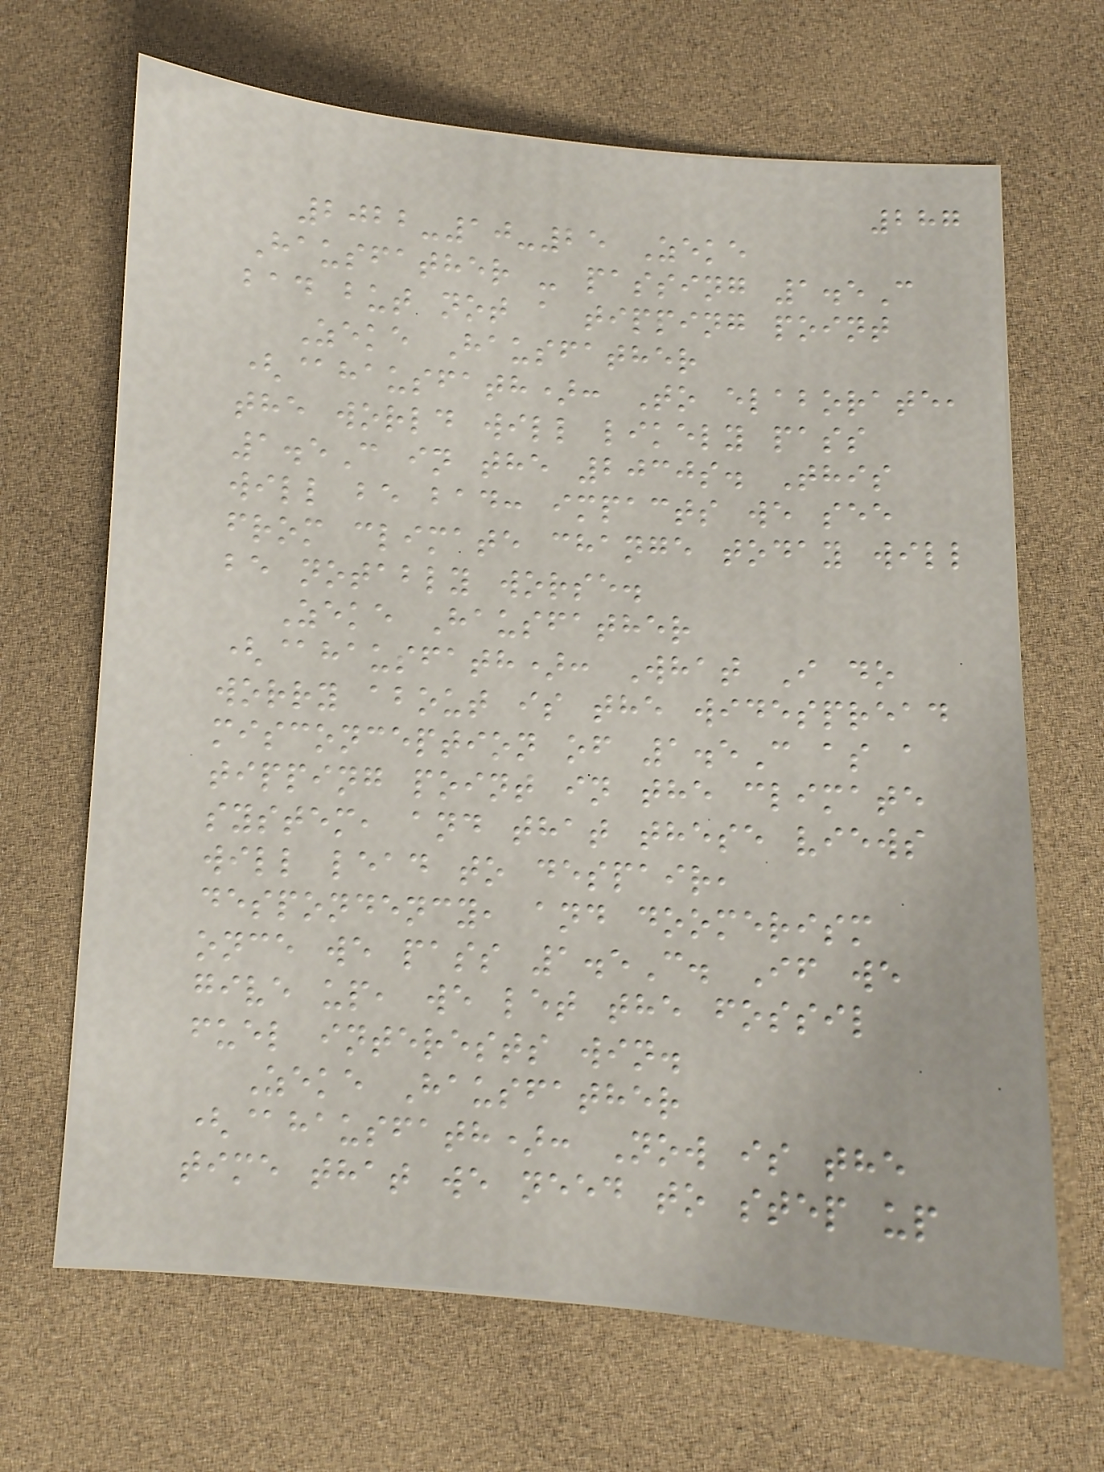287
2022-10-25 Zeke
Hausfather - passing 1.5C
bad but not a tipping point
Zeke Hausfather
(@hausfath): To elaborate,
the world will likely pass
1.5C in the 2030s. This
will be bad: impacts we see
from climate change today will
be notably worse.
Zeke Hausfather
(@hausfath): What I do
worry about is the widespread
misconception of 1.5C as a
tipping point in the climate
system, and that these views
will lead to despair,
despondency, and doomerism
once we pass 1.5C. If we
give up, we let the fossil
fuel interests win.
Zeke Hausfather
(@hausfath): Now is the
time that we need to step up
